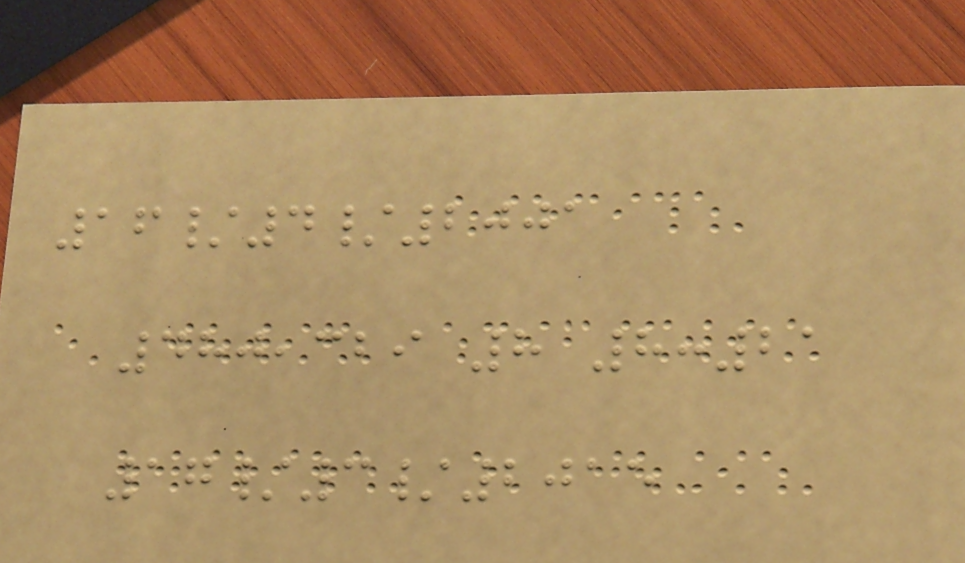16/4/2001
480,329 8 8:21
17/3/2015
